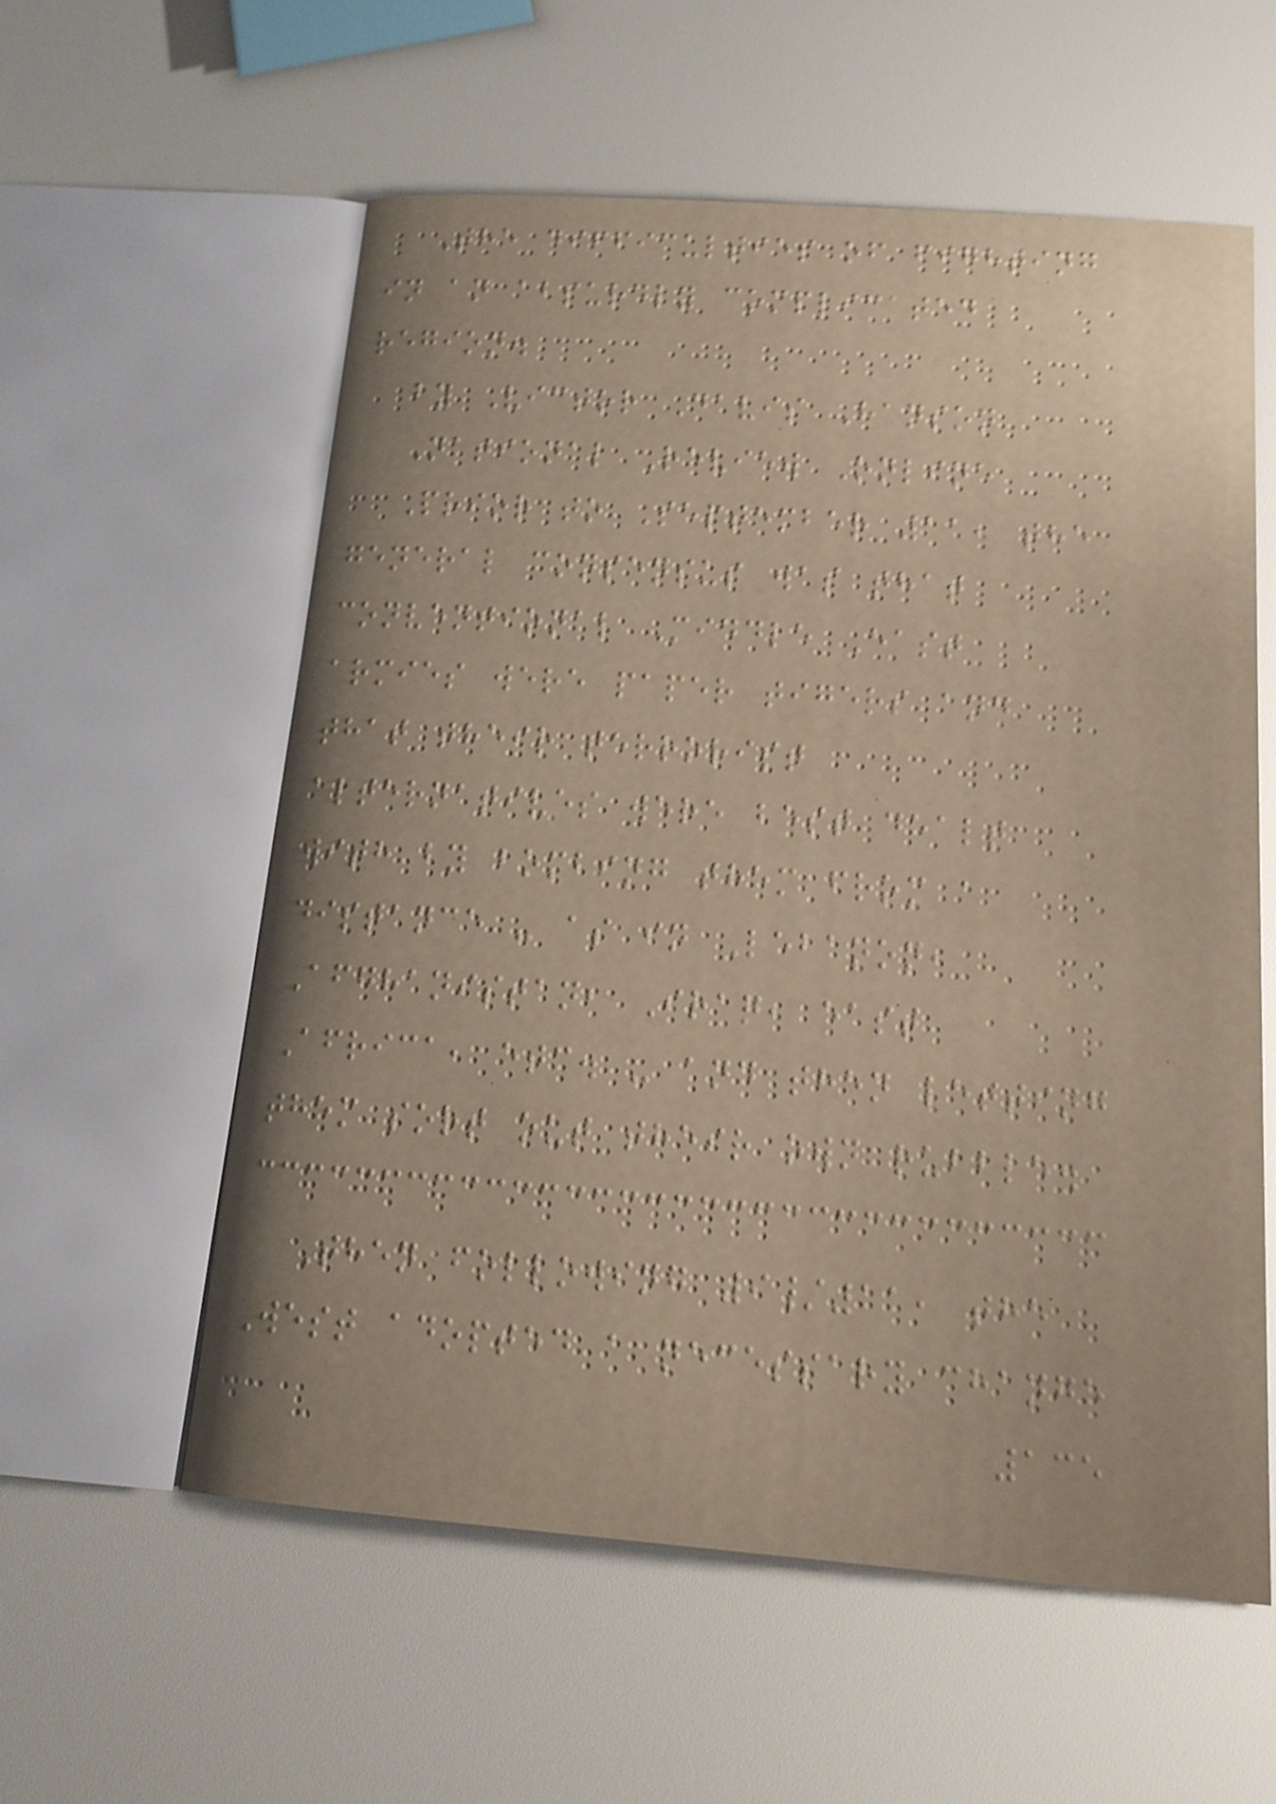The difficulties of fighting
in an absurdly complicated
region.
by Victor Davis Hanson
National Review Online
Prior to September 11, the
general consensus was that
conventional Middle East
armies were paper tigers and
that their terrorist
alternatives were best dealt
with by bombing them from a
distance - as in Lebanon,
Afghanistan, Iraq, east
Africa, etc. - and then letting
them sort out their own rubble.
Then following 9/11, the
West adopted a necessary change
135
